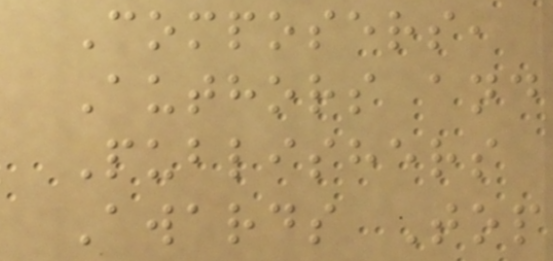Composers,
Authors and
Publishers
Awards Top
